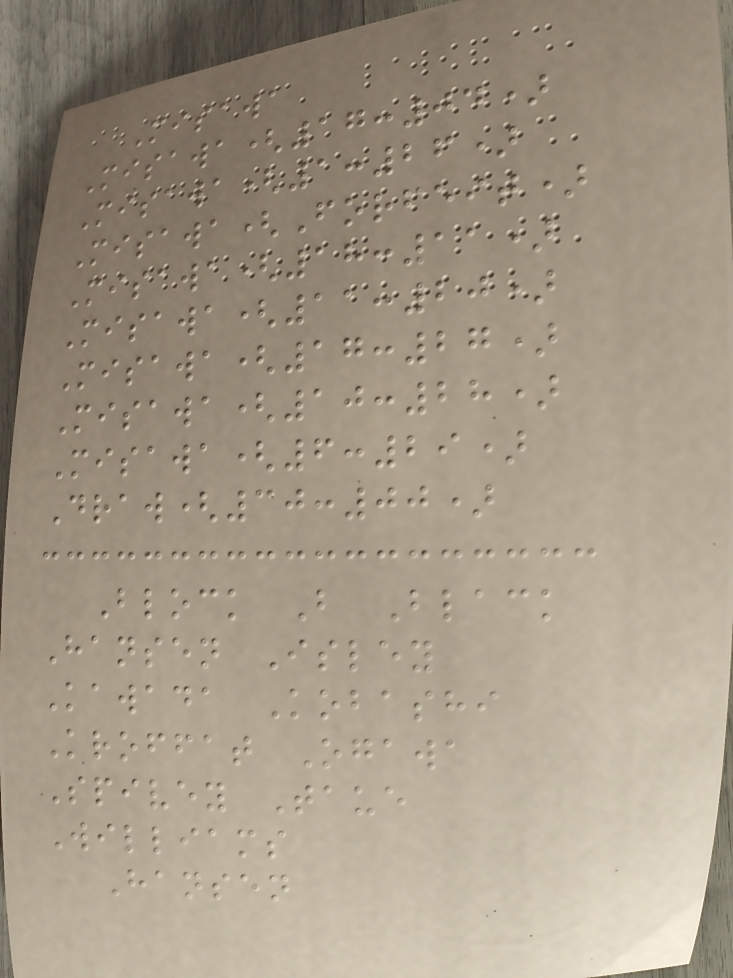Misawa
Misawa(17:04)
Misawa(1:26)
Misawa(Forfeit)
Misawa(18:11)
Misawa(11:20)
Misawa(17:27)
Misawa(10:28)
Misawa(6:29)
Draw(30:00)
Block B Black
Hansen Isley
Kawada Kobashi
Kroffat Ogawa
Spivey Taue
Williams
Hansen
